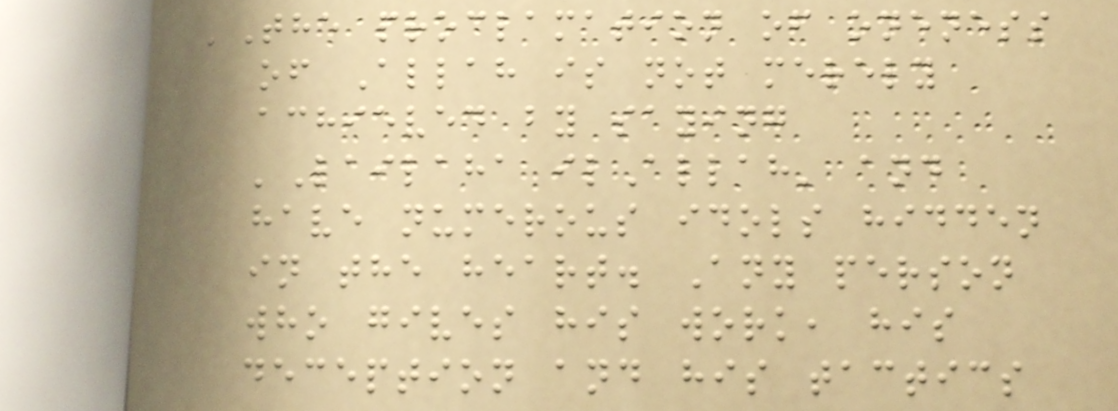'The proclamation of oneness
of Allah is not merely
achieved by saying
'Lailaha ilAllah' and
have numerous idols hidden
in the heart. Any person
who gives his work, his
deception and his tactics
